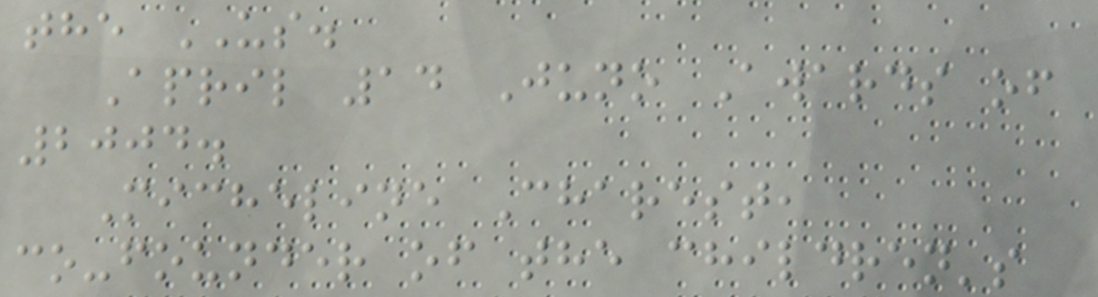the US.
April 14 Juno Awards of
2004.
Micheline Charest,
co-founder of the children's
